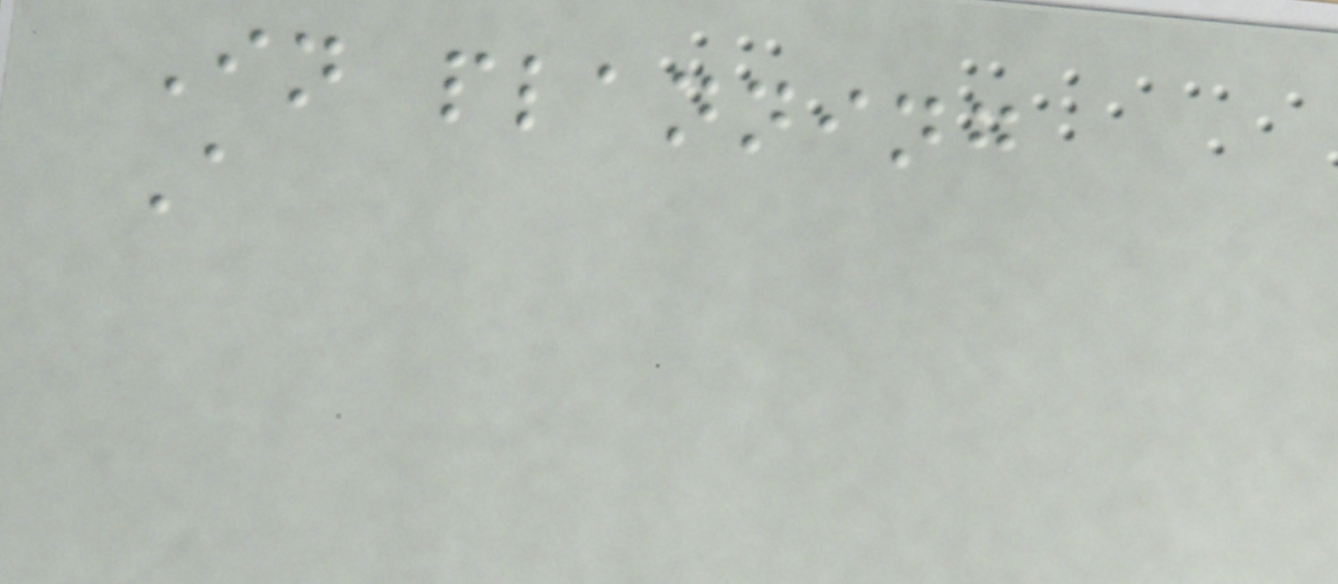In planning
A
